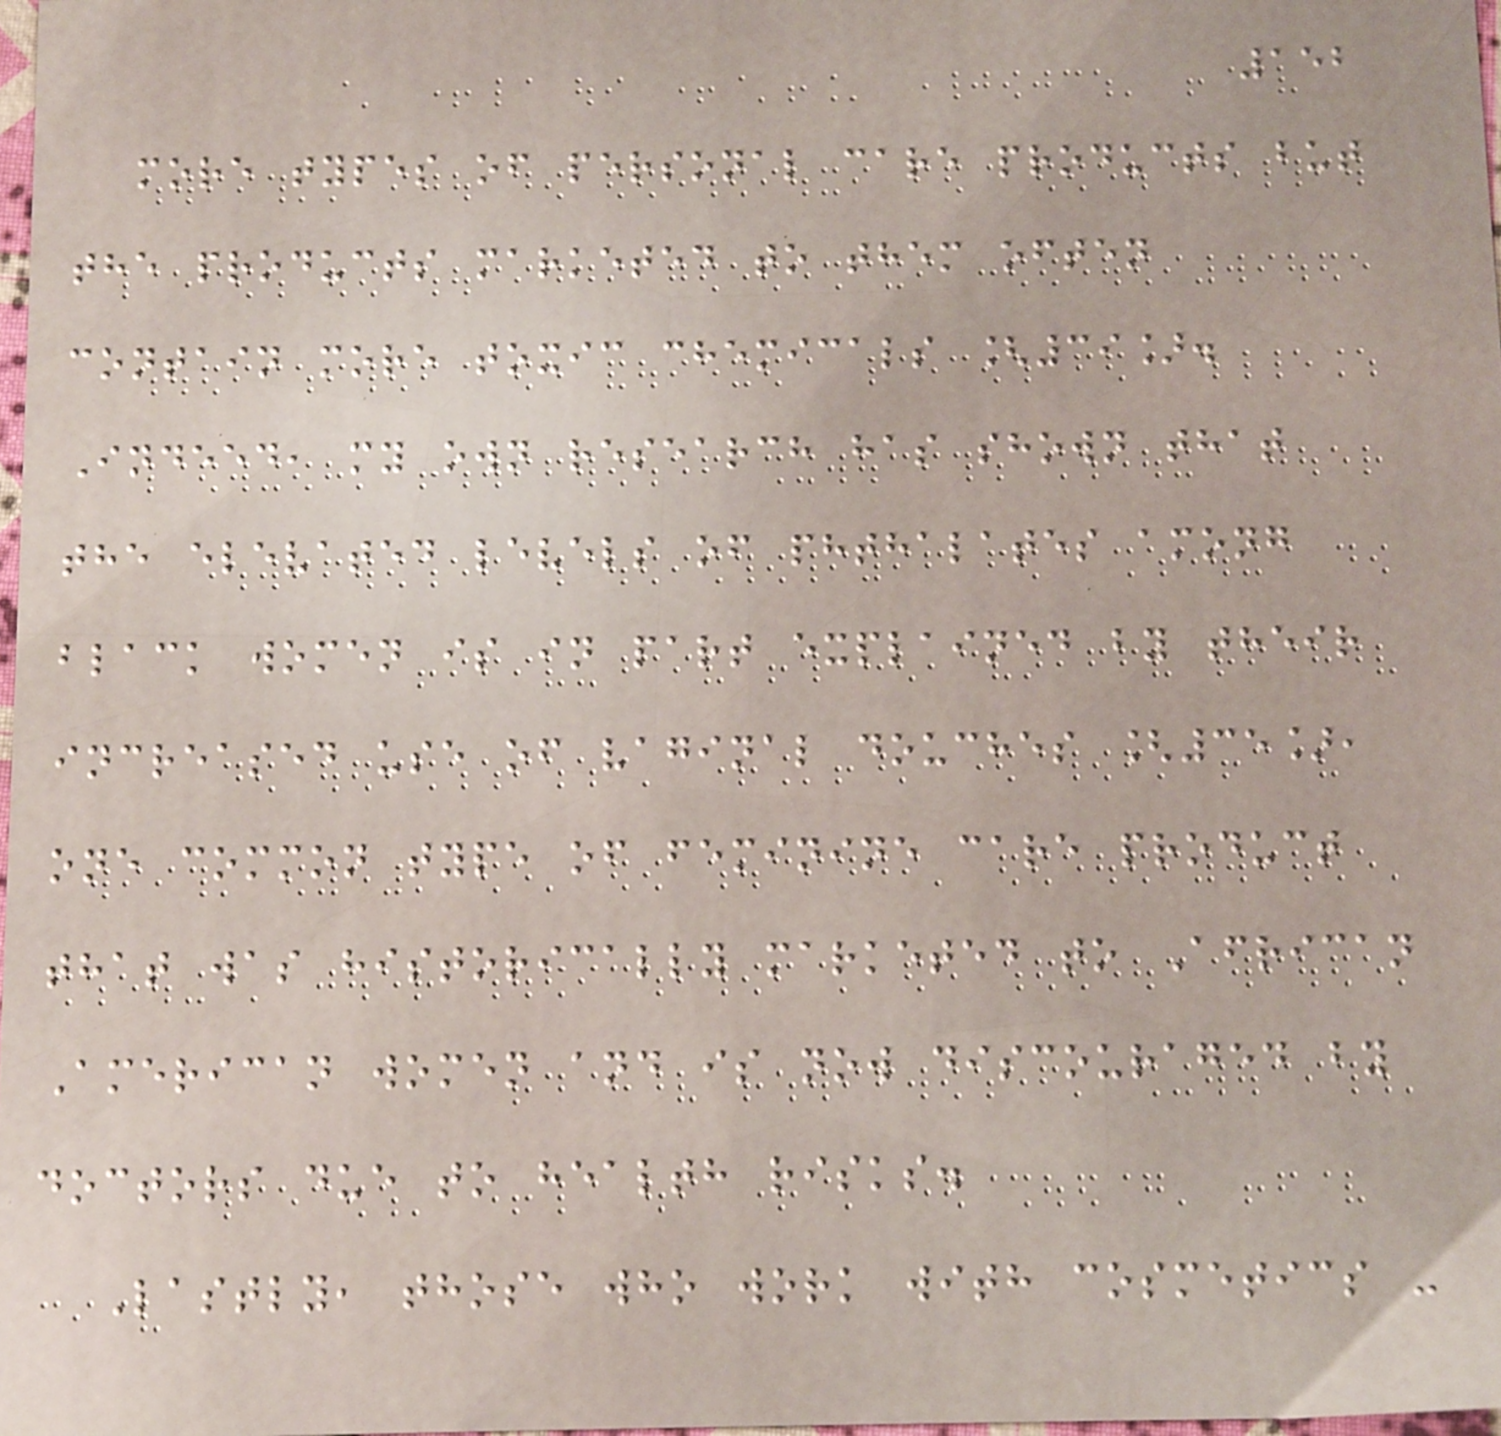152
more types of personal care products but
the products marketed to them often
contain more toxic chemicals [39].
Indeed, my own research has shown that
the elevated levels of phthalates among
black women is in part explained by their
increased use of vaginal douches [35],
one common type of feminine care product
that was historically marketed to African
American women and is now discouraged by
doctors due to health risks.
Lastly, those who work with cosmetics -
